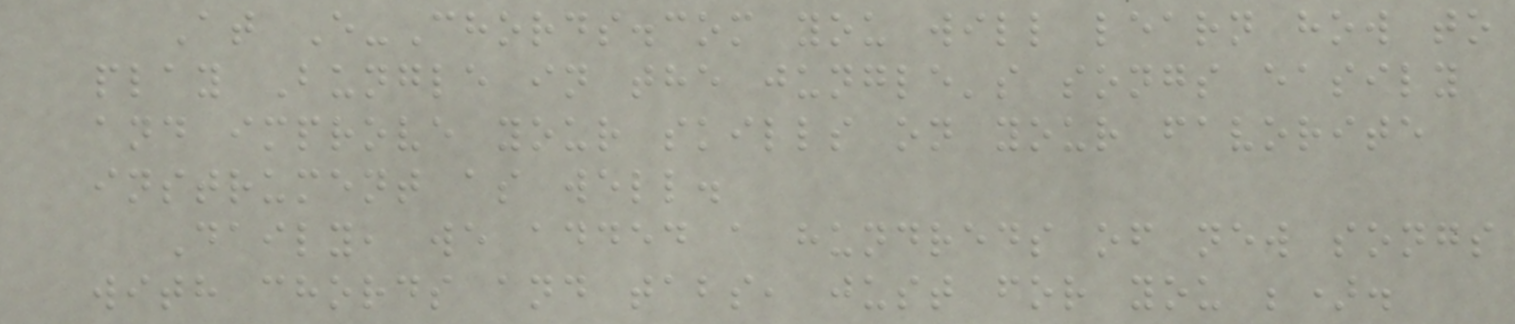At E-Chords.com you will learn how to
play Bungle in the jungle's songs easily
and improve your skills on your favorite
instrument as well.
Daily, we added a hundreds of new songs
with chords and tabs, just for you ;).
